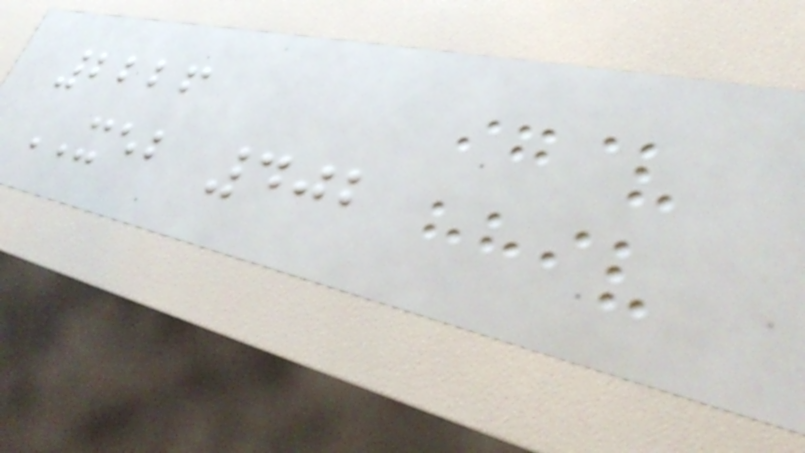2226
XEB 402
